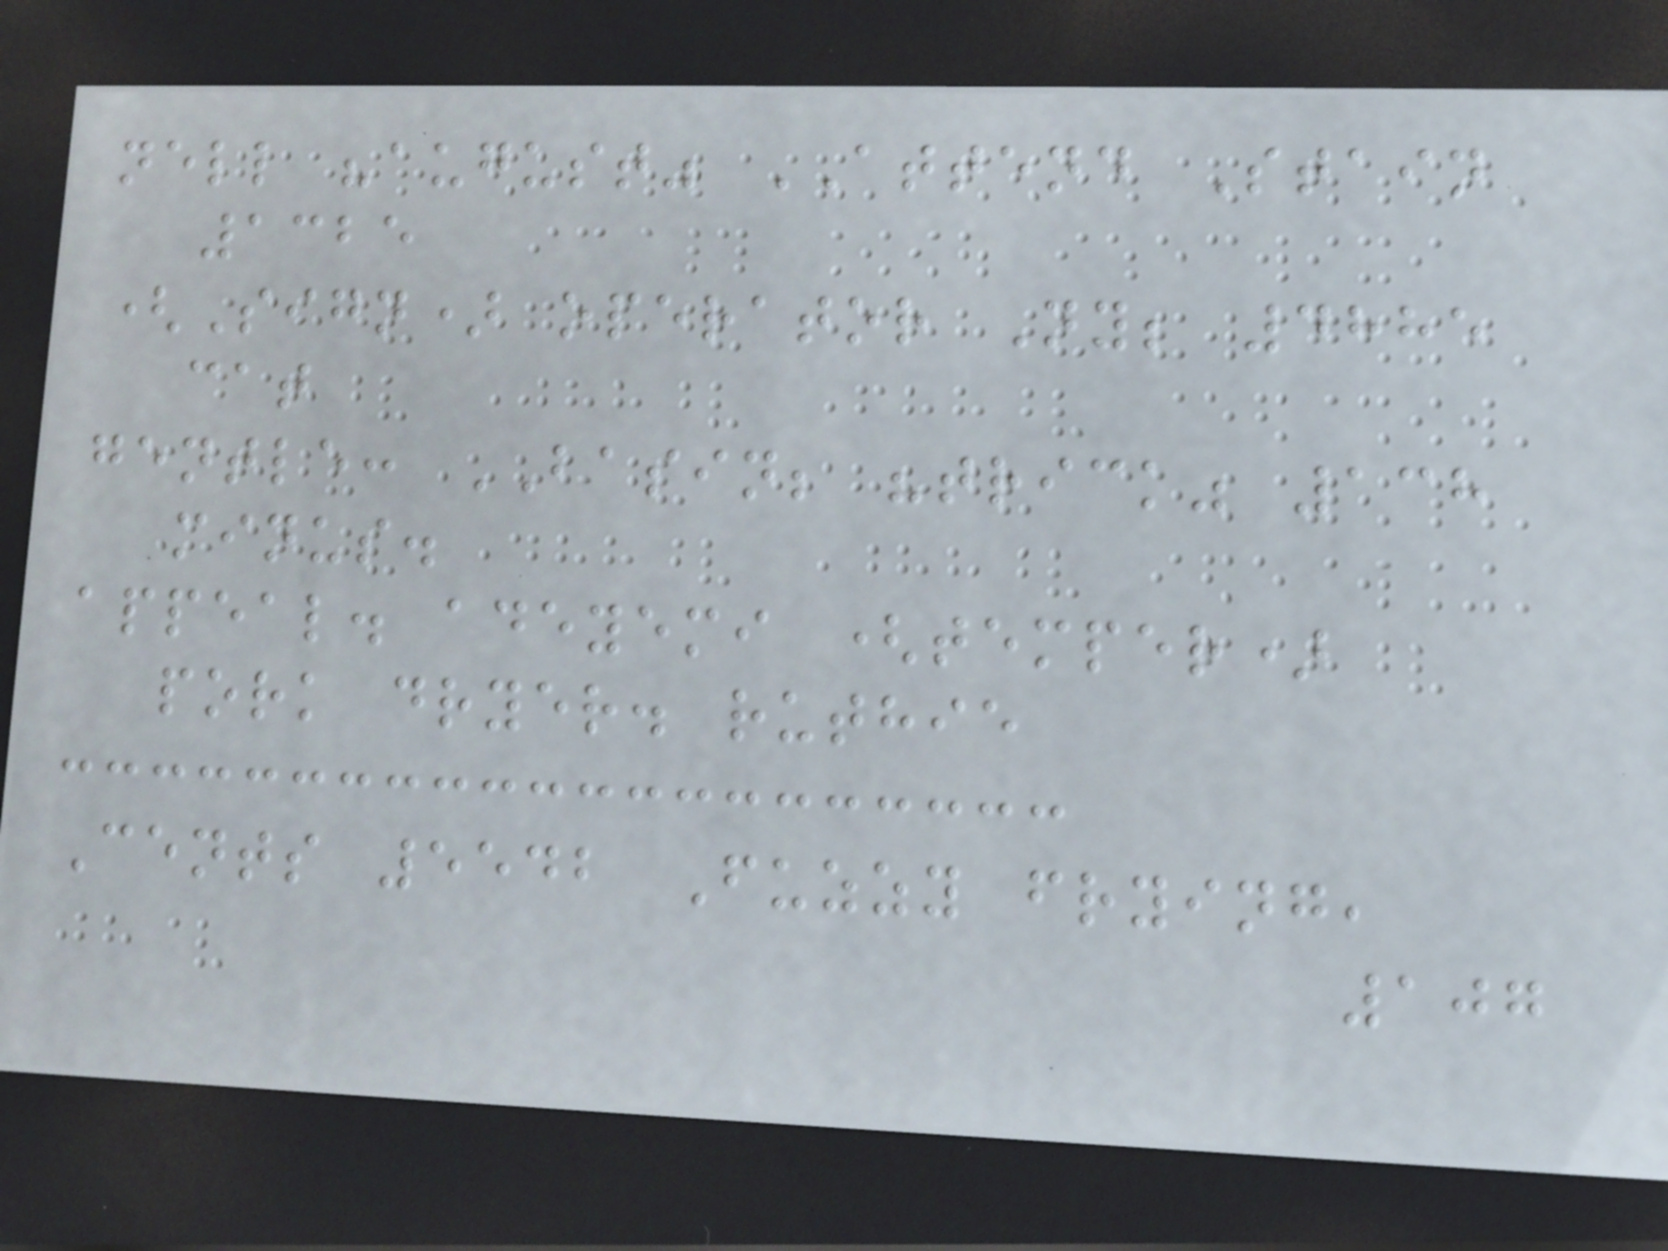nell "august" ATTEND Stain
1325
(Sign) operator Ny; 4885
cat
gentle: BASIN; "trick" 138
minus.
appeal. adeyemi (temper)
pork dryer. ruthie
Cents 5542 Fuzzy frying,
107
